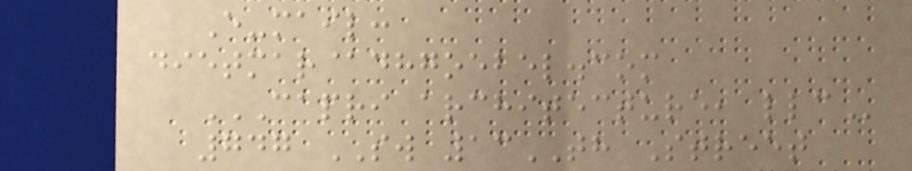E-mail:
dietmar@dhgoebel.com
CAPRI ARCHITECTURE, LLC
747 SW 13TH Street
